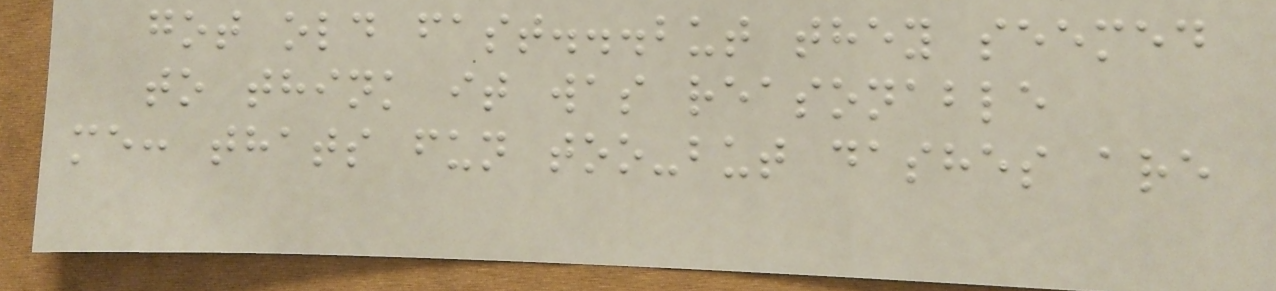got old fast...but they seemed
to think it was reasonable
me: thats fun too-but dashes are
